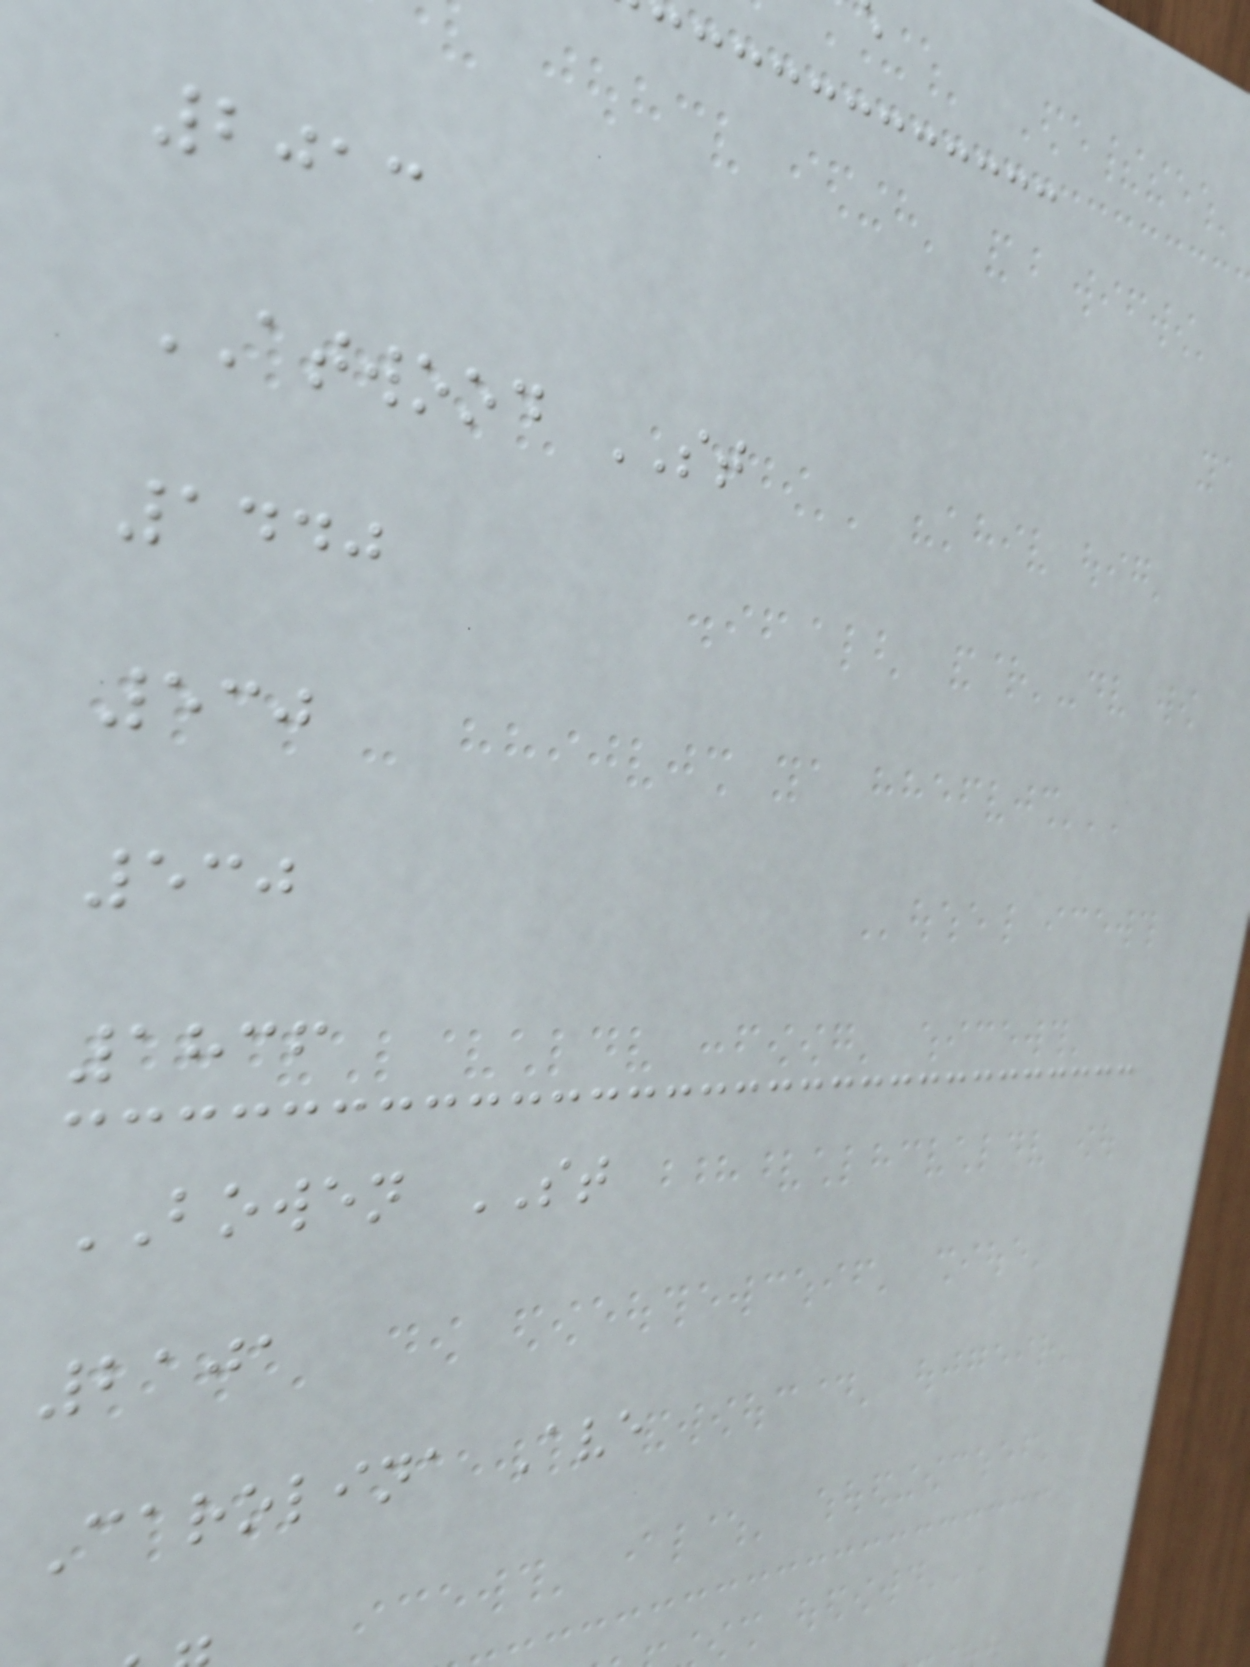2013
ATWOOD ST
1440
530
530
1836
BOWEN ST
2101
Carolina Ave
